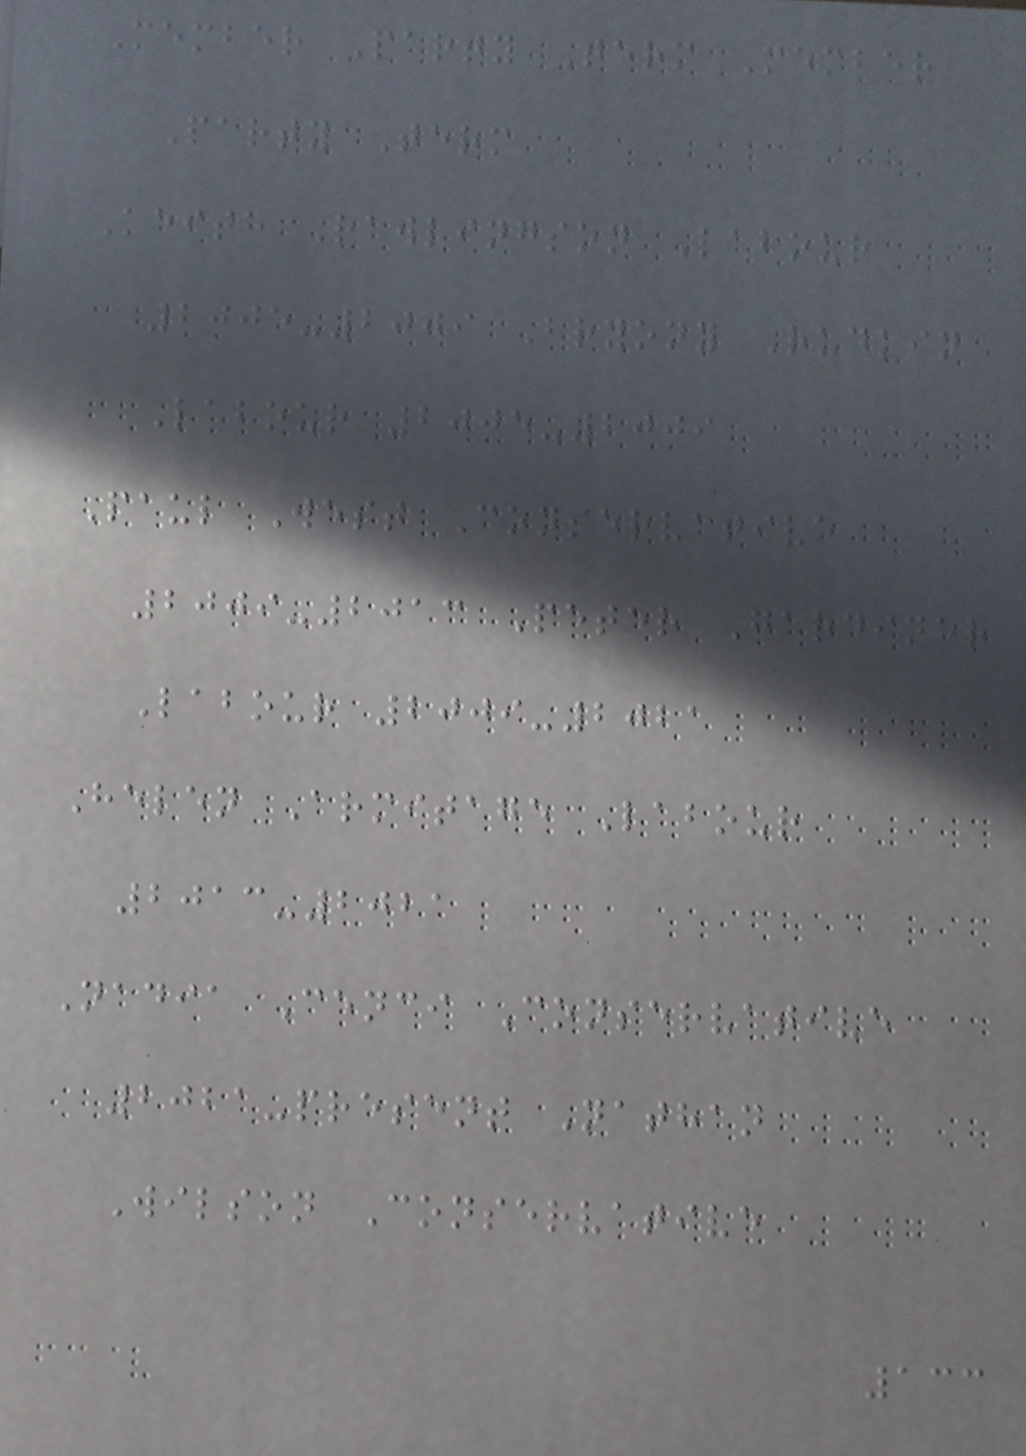Member Party Term Member
Party Term
Keith Rawlingson Labour
2005-2009 Bryony Rudkin
Labour 2005-2009
Paul West Conservative
2009-2013 Peter Gardiner
Labour 2009-2021
Helen Armitage Labour
2013-2021
Nadia Cenci Conservative
2021-present Nathan
Wilson Conservative
133
